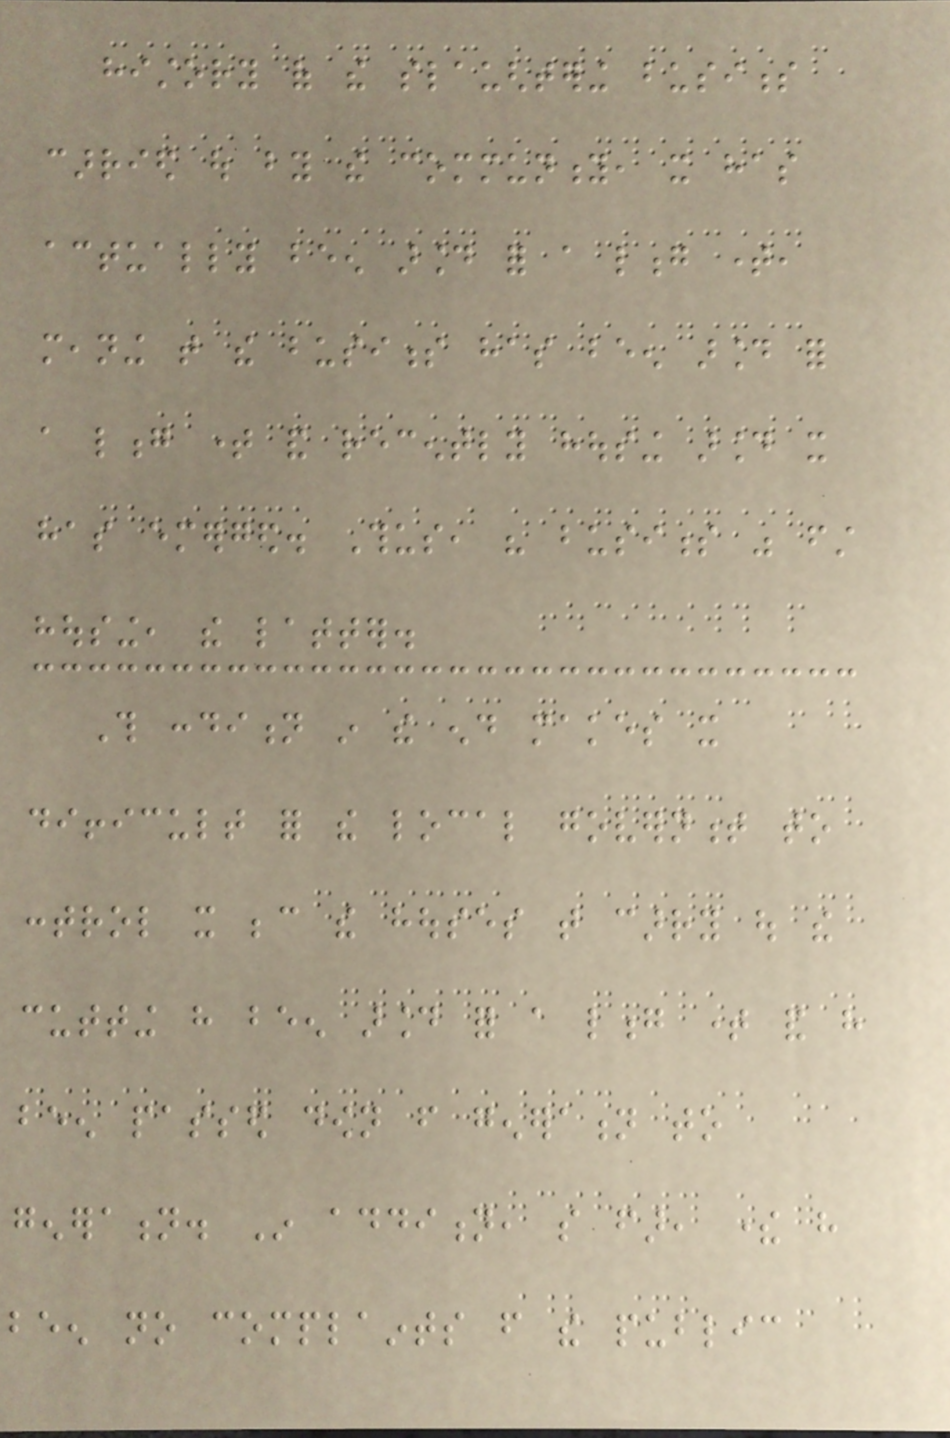history of the slaughtering business
carried out by the community, it has
actually been around for a long time,
meaning that the business has been around for
a long time and recently housing around it
has emerged. Thus, his business was first
housing, the latter.
This condition in the end makes it
difficult for the local government to
control it because the houses that carry out the
cutting have been around for a long time and have
been passed down from generation to
generation. In addition, so far, there have
been no complaints from the public
